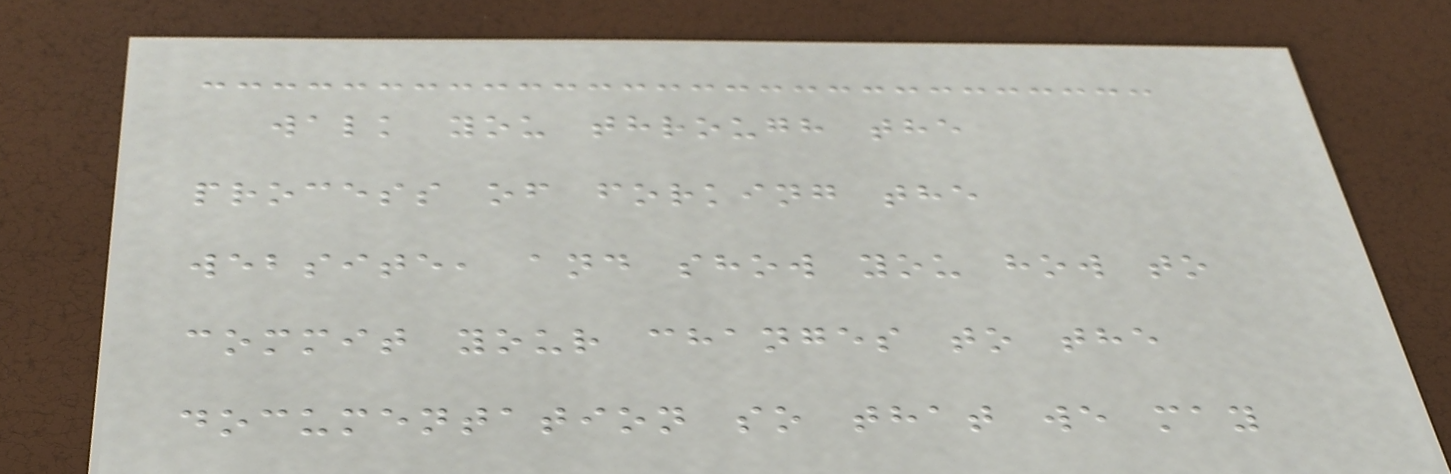walk you through the
process of forking the
website, and show you how to
commit your changes to the
documentation so that we may
